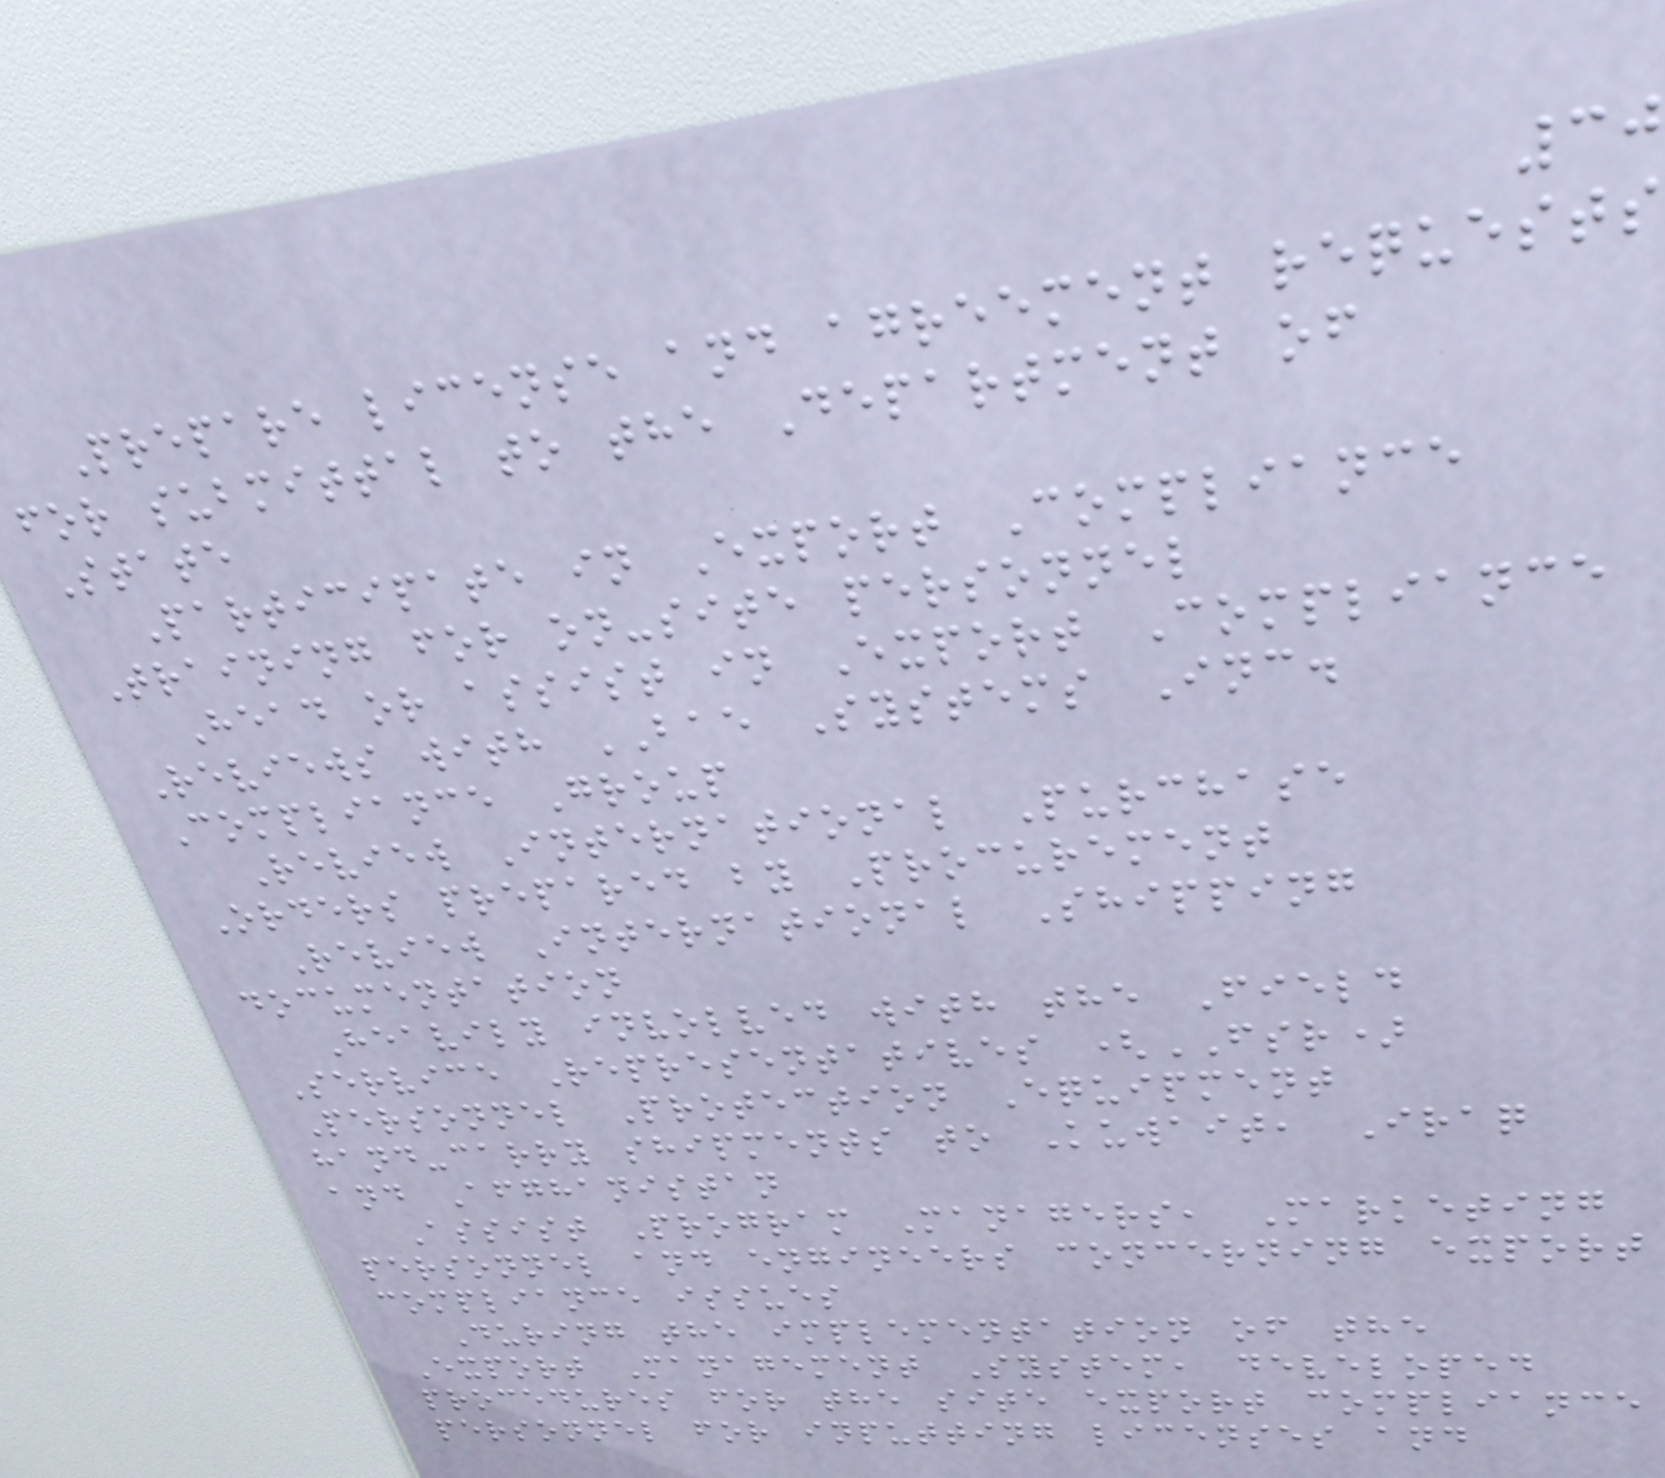30
Prepare license and agreement requests
for submittal to the Department of
State
Participate in Export Compliance
Training for on-site personnel
Head or assist in Export Compliance
Reviews with BAE Systems Inc.
Compliance Group
Review International Purchase
Orders prepared by Procurement
Review International Shipping
documentation
Heavily involved with the Field
Service Representatives (FSR)
Personnel Protection Equipment
hand-carry shipments to Kuwait, Iraq
and Afghanistan
Assist Program Managers, Marketing
personnel and engineers concerning export
compliance issues
During the implementation of the
Export Management System, developed
procedures for the site export compliance
personnel for inputting licenses and
